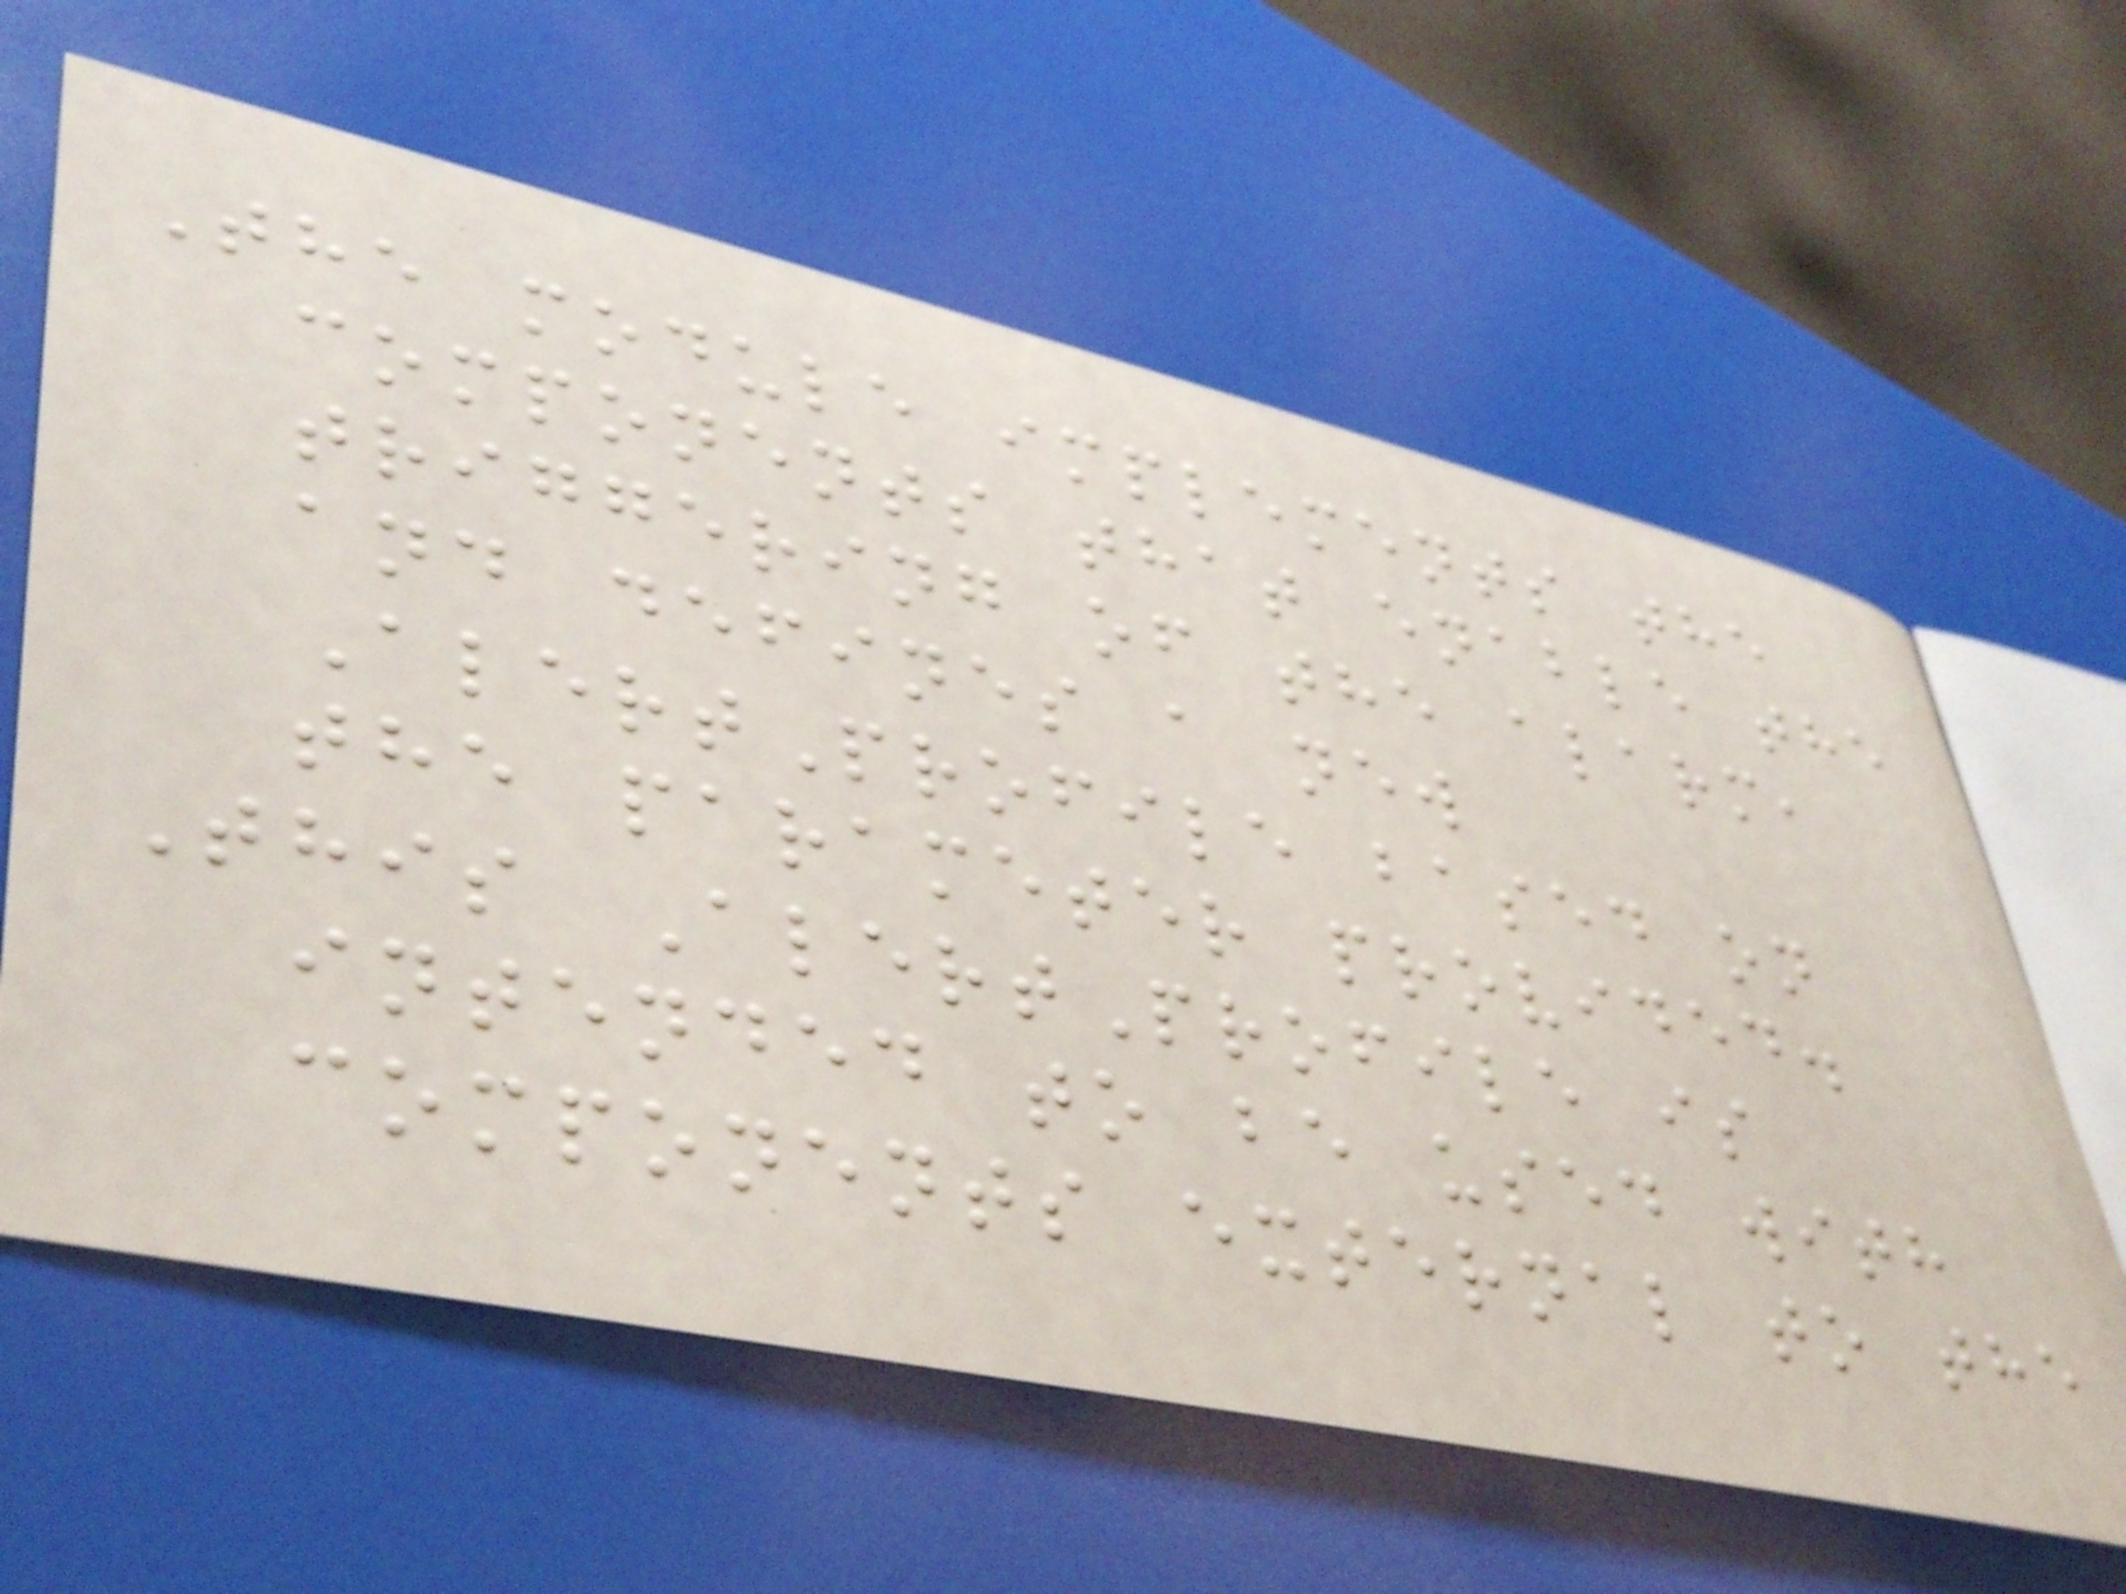The module implements the
components that enable the
triggering of the alarm,
and defines a new
AlertProfile based on
the parameter provided.
This AlertProfile is
intended to be used with
components external to the
